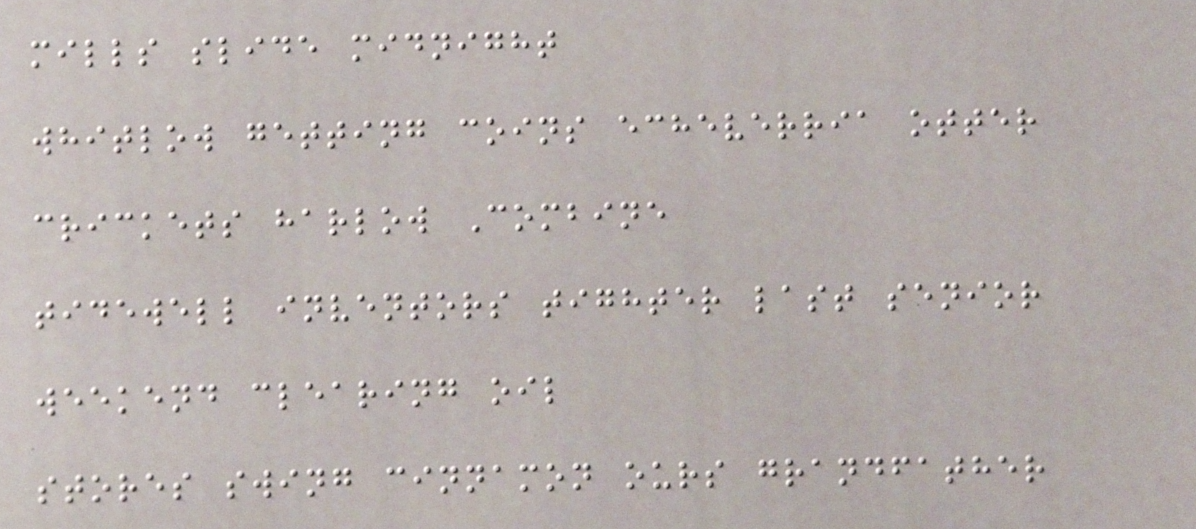mills slide midnight
whitlow getting coins echeverria otter
crickets harlow Combine
tidewell inventors tighter last senior
weekend clearing oil
stores swing cinnamon ours grandfather
